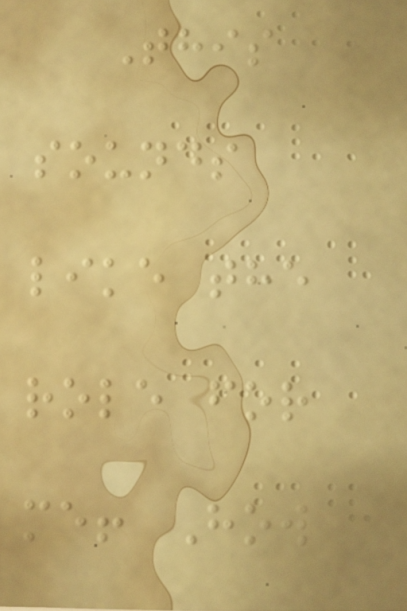This
sounds
like the
role for
me! How
